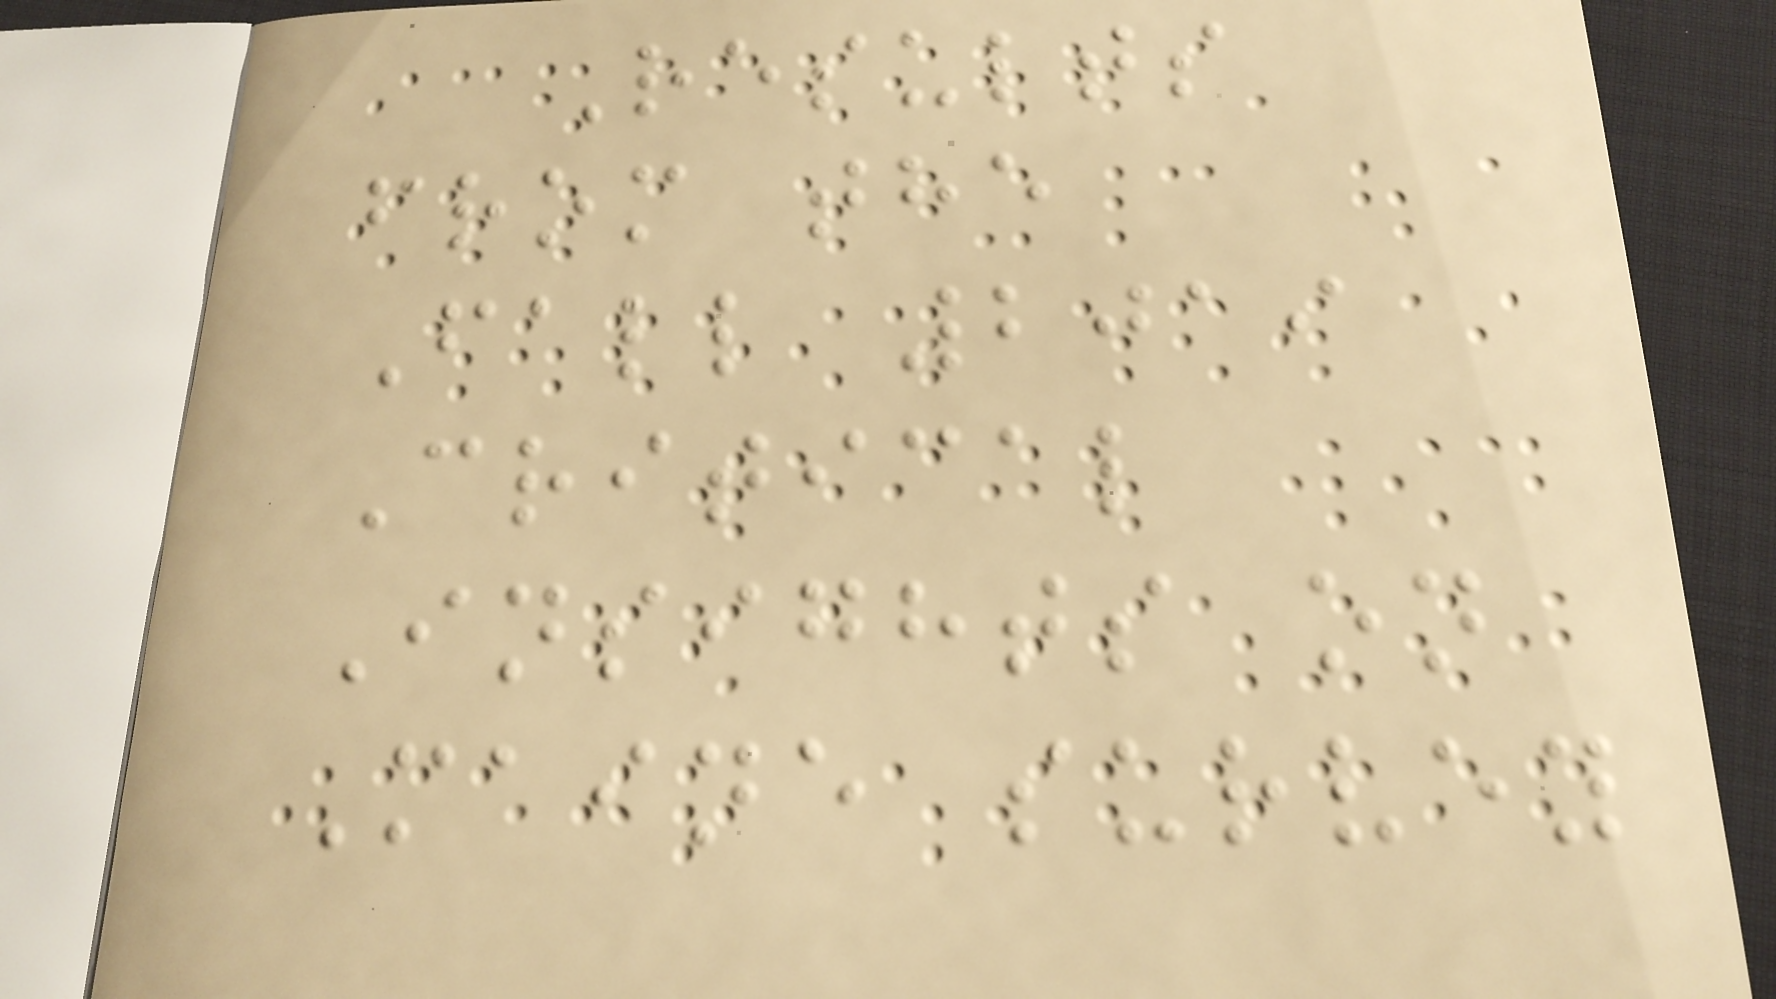Results
from the
Fall 2019
Critical
Insights on
Maine survey
